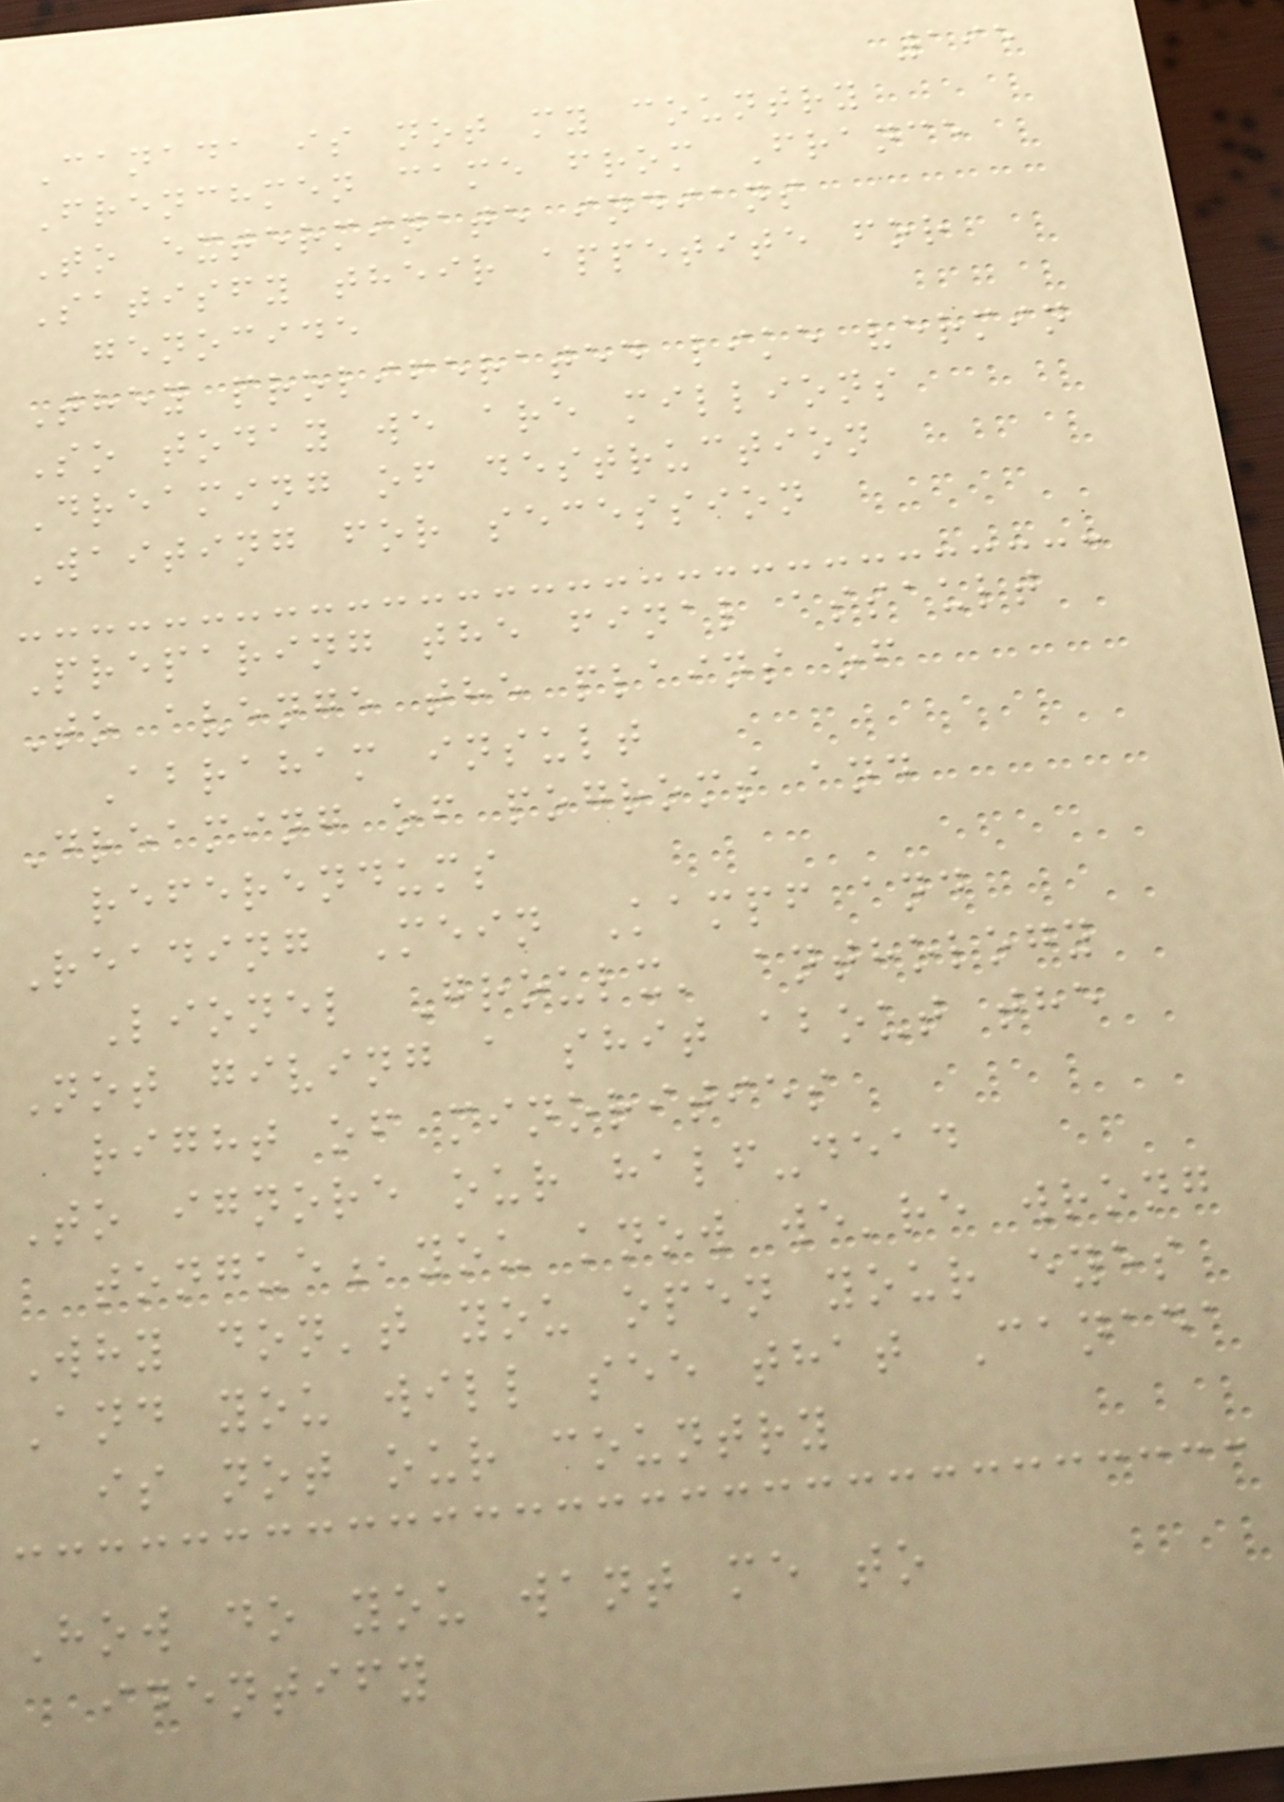195
Canada is not my country
Frenchmen came from France
To exterminate indians
Satisfy their appetite for
genocide
They proliferated like vermin
So today we are millions
Dreaming of destruction
Waiting for secession
Preparing the final assault
To avenge the plains of
Abraham insult
Dreaming of pogroms and
referendums
Reading Mein Kampf and
Lionel Groulx' anthology
Not giving a shit about the
right of minorities
To ignore our half-dead
tongue,you know we're wrong
Why don't you open your eyes
And you will see that Canada
is not our country
How do you want me to
identify
